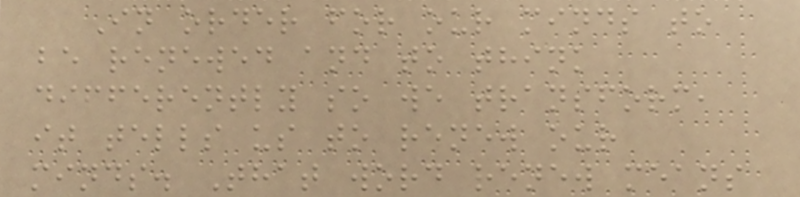In order for our minds to
be renewed and to think
differently so we transform,
it tells us to renew our
minds. That word renew means
